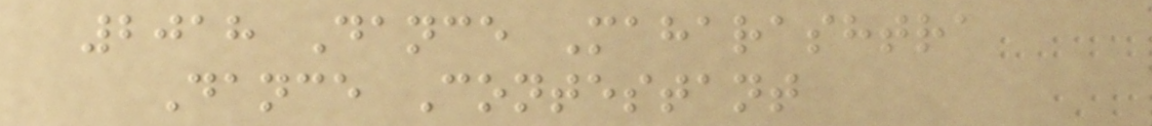2018 Dance Maharashtra
Dance Contestant
